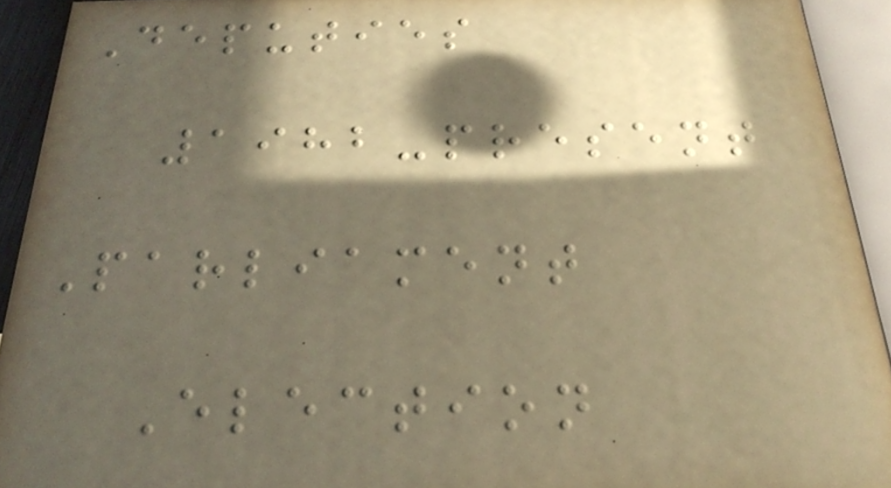Deputies
1982-present
Parliament
Election
